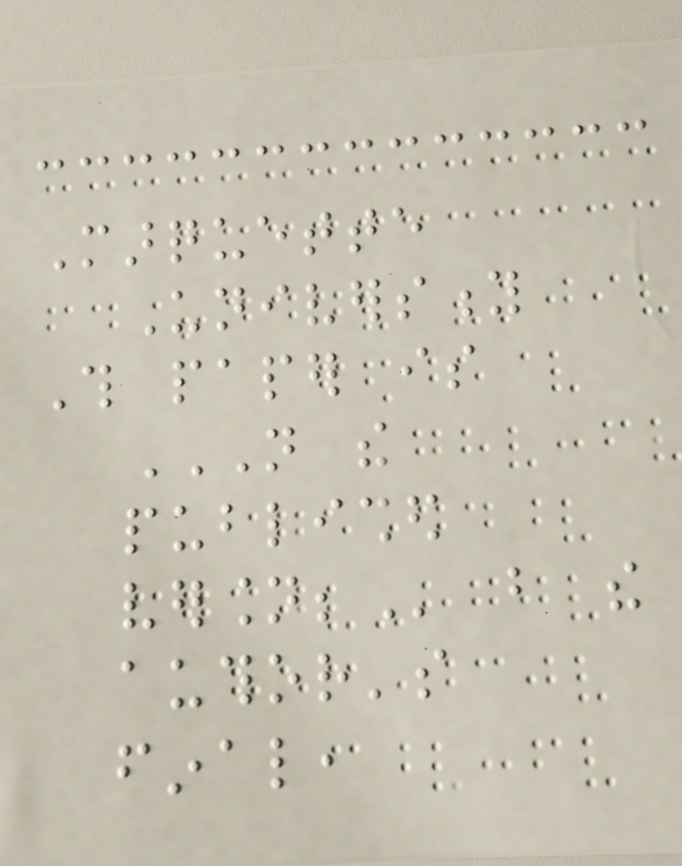Marquette
University
This paper is
NOT THE
PUBLISHED
VERSION; but the
author's
final,
